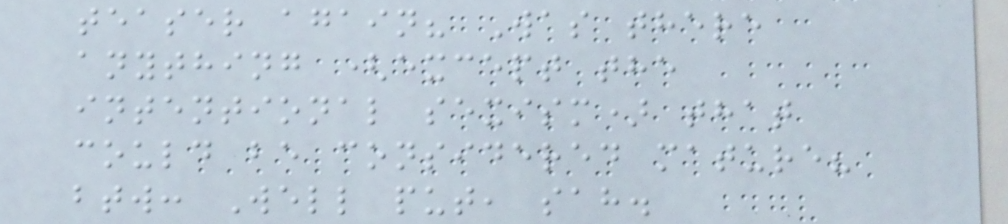teaser again? Was there
anything (except the
intentional sexism) that
could be considered mature?
btw: Well put, sah.
